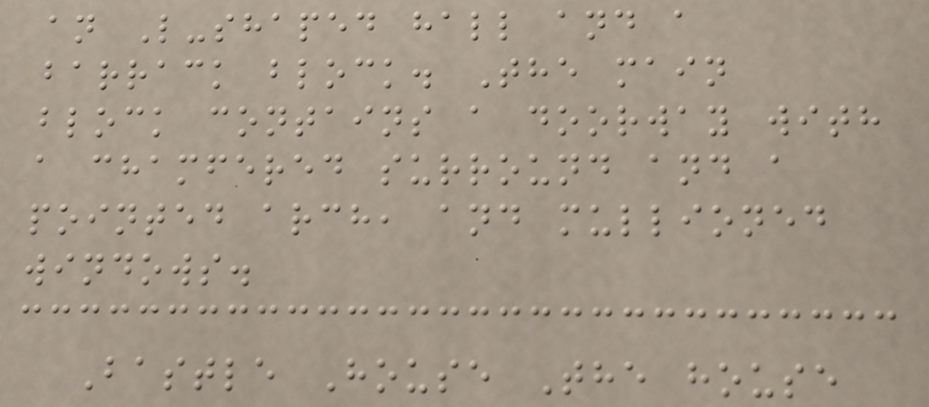an L-shaped hall and a
barrack block. The main
block contains a doorway with
a chamfered surround and a
pointed arch, and mullioned
windows.
Bastle House The house
